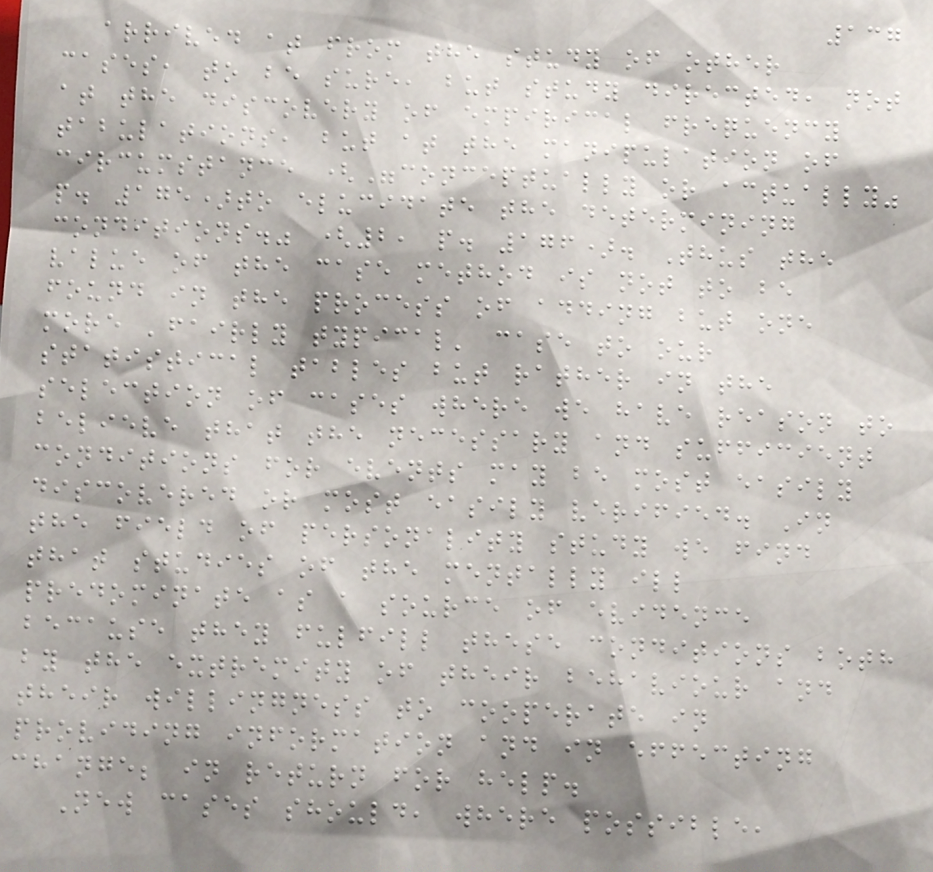137
arrived at from the study of other
cases, to be sure, but study directed, not
at the discovery of empirical frequency
tabulations, but at the manipulation of
circumstance ("conceptually or actually"
p. 175)to elucidate the determining
conditions." (2, p. 176). Thus the
value of the case method is not to be
found in the process of adding but one
more 'fairly typical' case to our
statistical tables but rather in the
selection of cases where we have reason to
believe that the necessary and sufficient
conditions for events may be most easily
discovered or most easily verified. In
the field of personality study we find
that studies of the mentally ill
predominate as a source of evidence
because they fulfill these conditions both
by the extremity of their behaviour and
their willingness to cooperate in
providing information and in effecting
change; in return for help.
New cases should, where possible,
